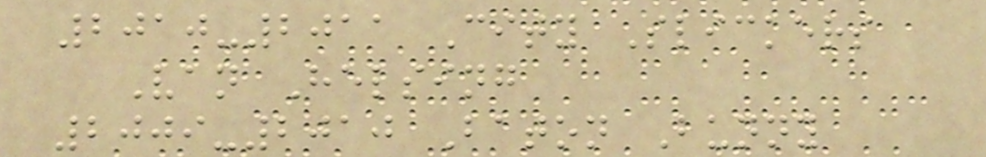2010-2011 City Slickers
Van Helsing
2009-2010 Baton Bunny
